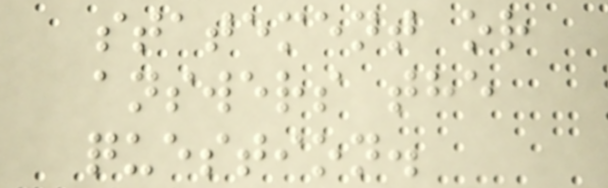statement or
answers the
question.
